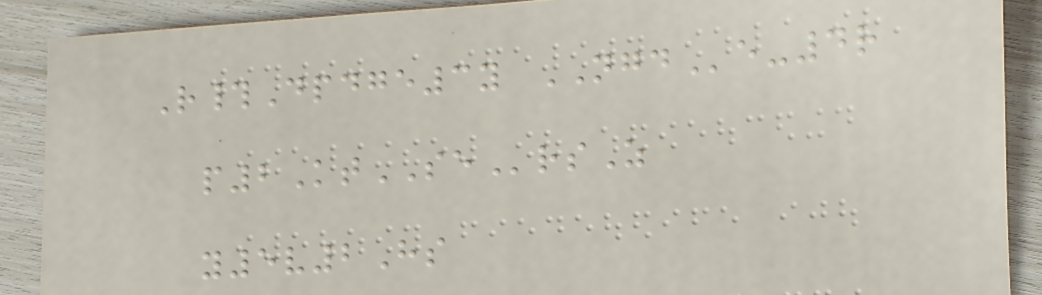R#Dpdge3y NGDe-4r
p2KtSErsZ
y5v2Hs
